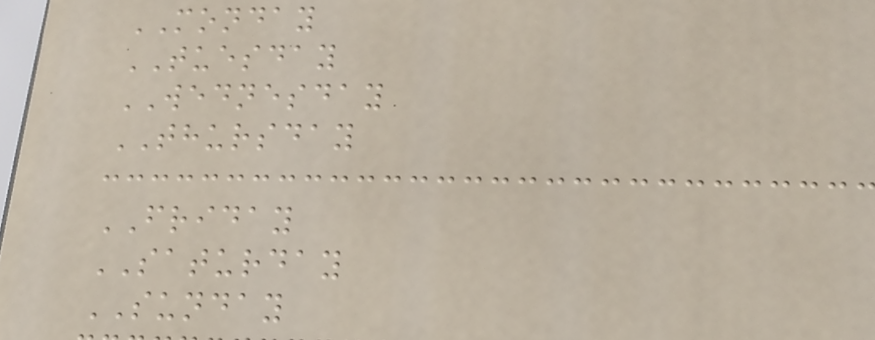MONDAY
TUESDAY
WEDNESDAY
THURSDAY
FRIDAY
SATURDAY
SUNDAY
